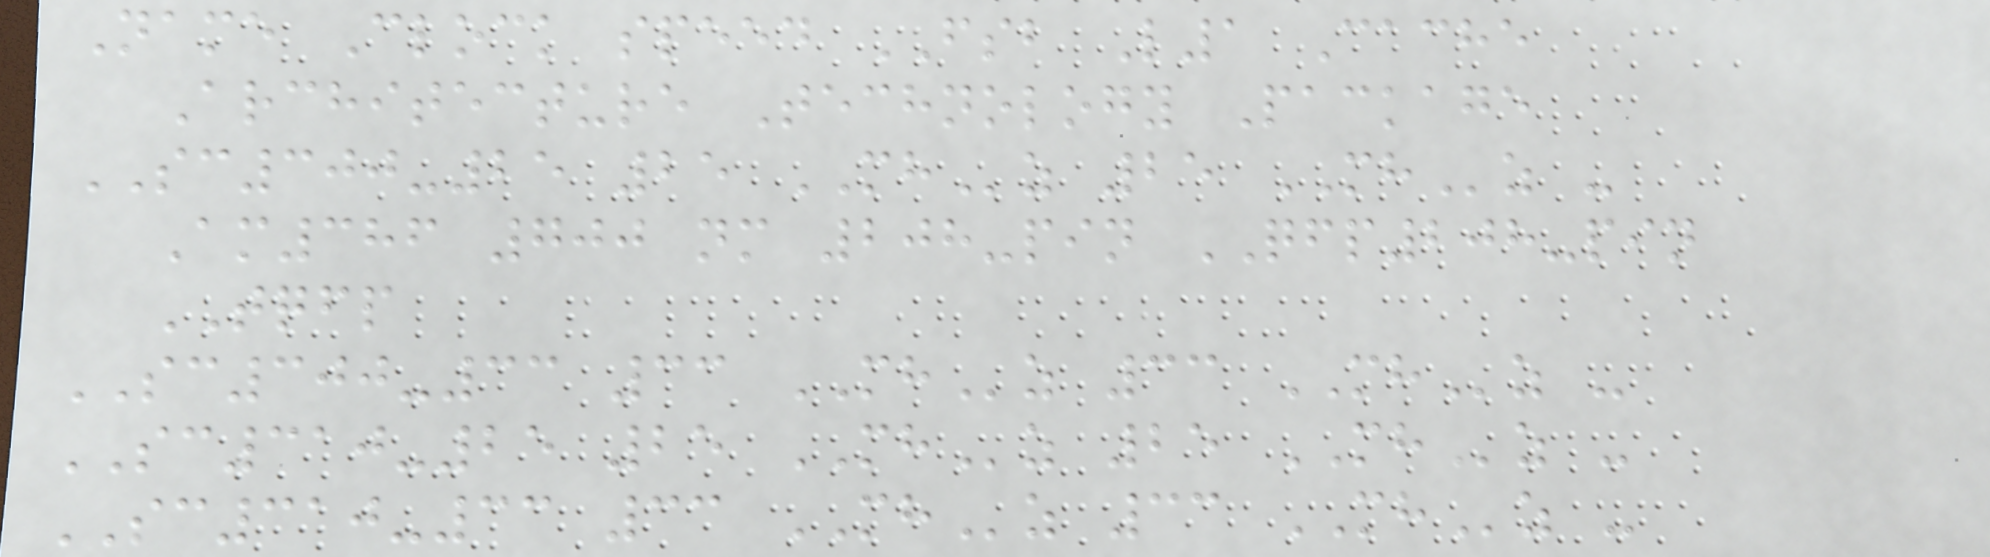Name Clock speed FSB L1 Cache
Architecture Technology Package
SC300-25 25 MHz 25 MHz -
Am386 700 nm 208-pin QFP208-pin
TQFP
SC300-33 33 MHz 33 MHz -
SC310-25 25 MHz 25 MHz -
SC310-33 33 MHz 33 MHz -
